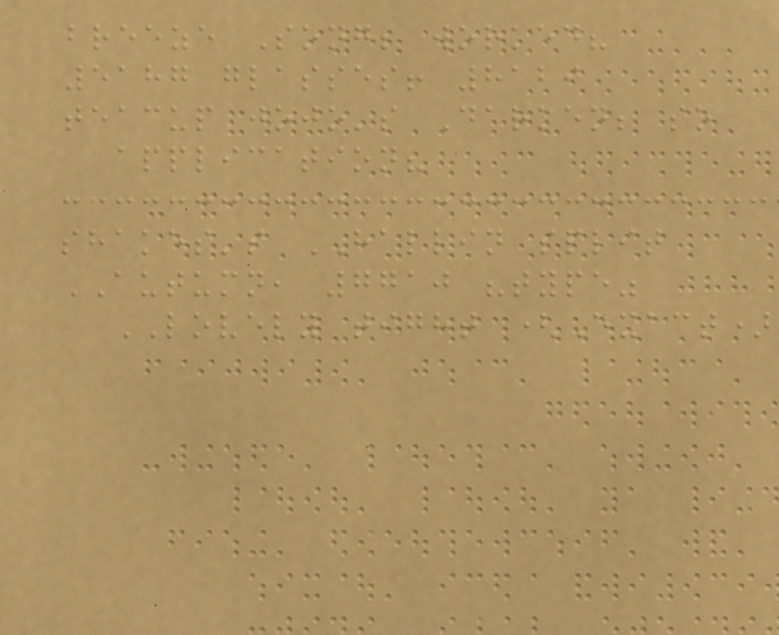breeze Song; worked?
5187 glasses! 8129
teacup jojo's Darken; so
application?
shakes's HALLIN split
AUTUMN, 7710 "type"
LOVELY tight (Exact)
